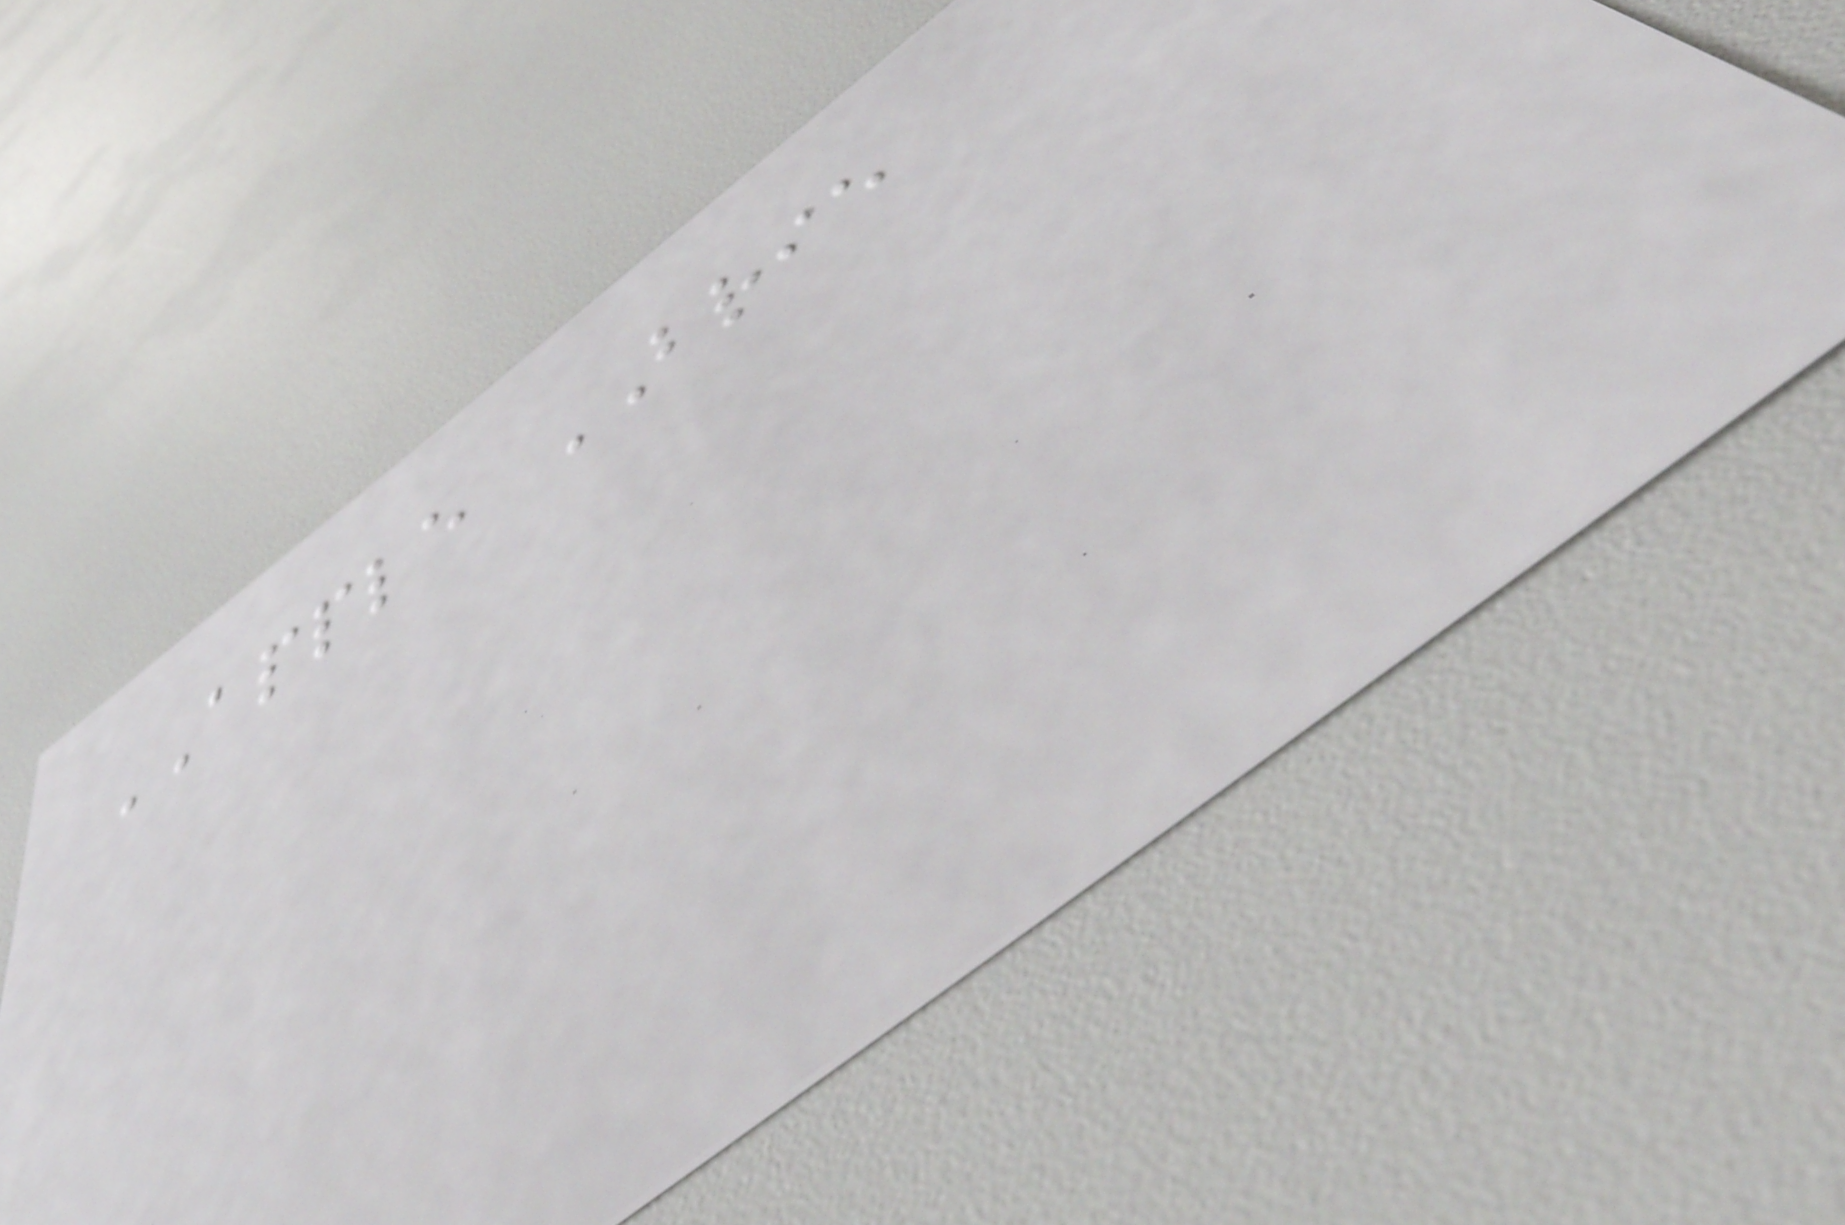APPLE BRIE
